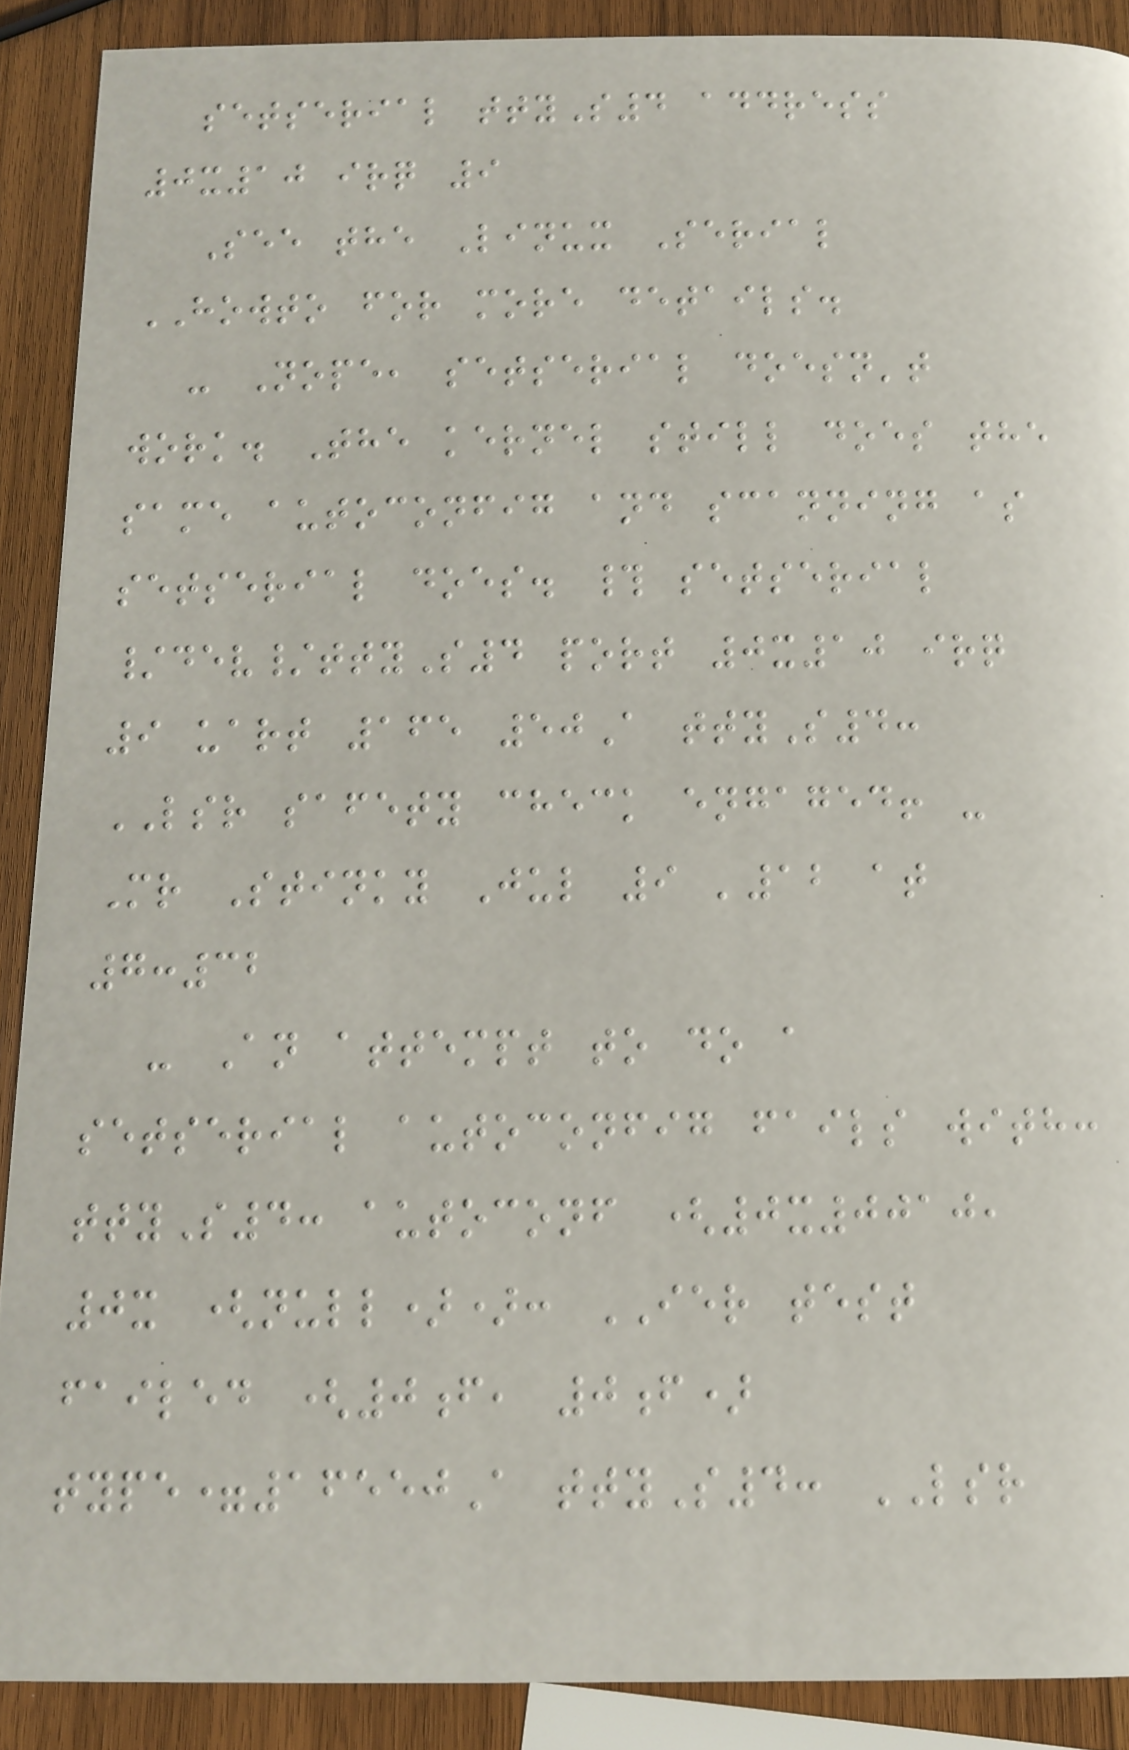setserial ttyS4 address
0x10 irq 9
See the Linux Serial
HOWTO for more details.
- Nope, setserial doesn't
work. The kernel still does the
same autoconfig and scanning as
setserial does. # setserial
/dev/ttyS4 port 0x10 irq
9 uart 165 50A ttyS4:
LSR safety check engaged! -
Mr Stinky Jul 9 '12 at
7:32
- An attempt to do a
setserial autoconfig fails with:
ttyS4: autoconf (0x0010,
0x (null)): IER test
failed (0f, 0f)
type=16550A ttyS4: LSR
